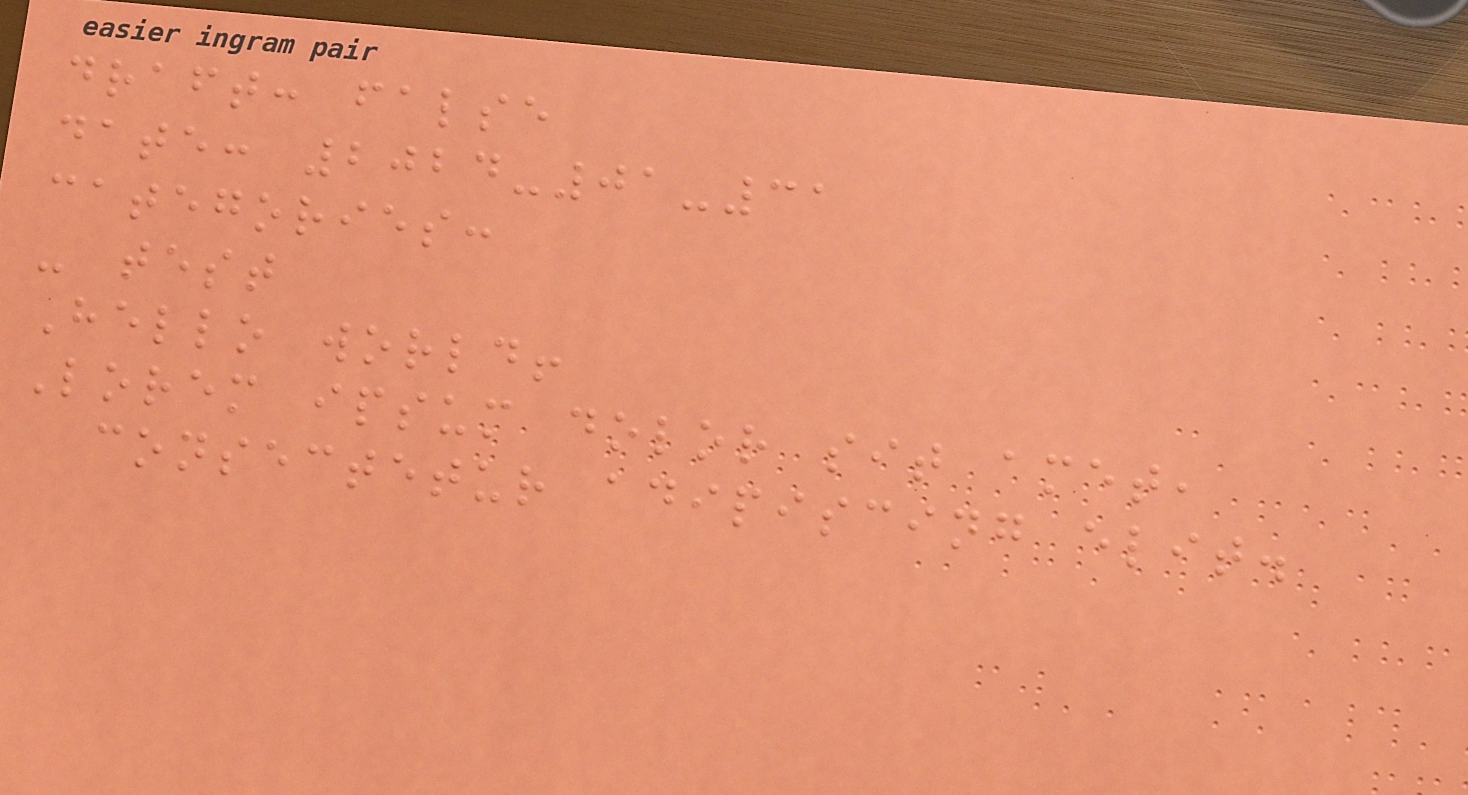draft: false
date: 2024-01-31
categories:
- test
Hello world!
Lorem ipsum dolor sit amet,
consectetur adipiscing elit.
